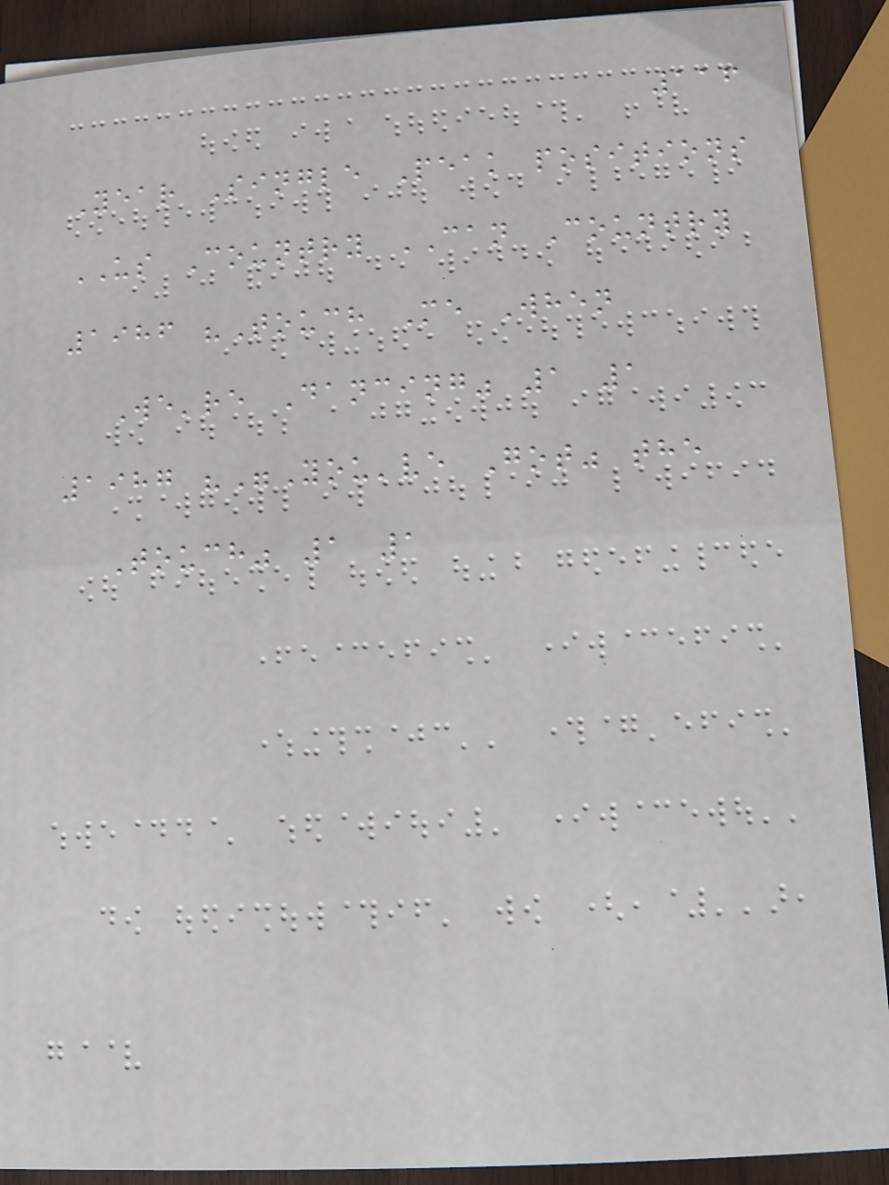116
Year Single Peak positions
US Country CAN Country
1986 "Touch Me When
We're Dancing" 1 1
1987 ""You've Got" the
Touch" 1 1
